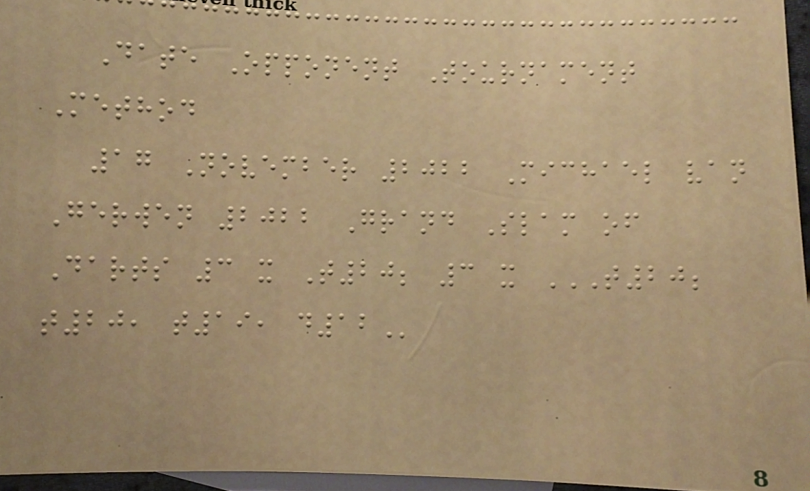Date Opponent Tournament
Method
17 November 2022 Michael van
Gerwen 2022 Grand Slam of
Darts 3 x T20; 3 x T20;
T20, T19, D12
